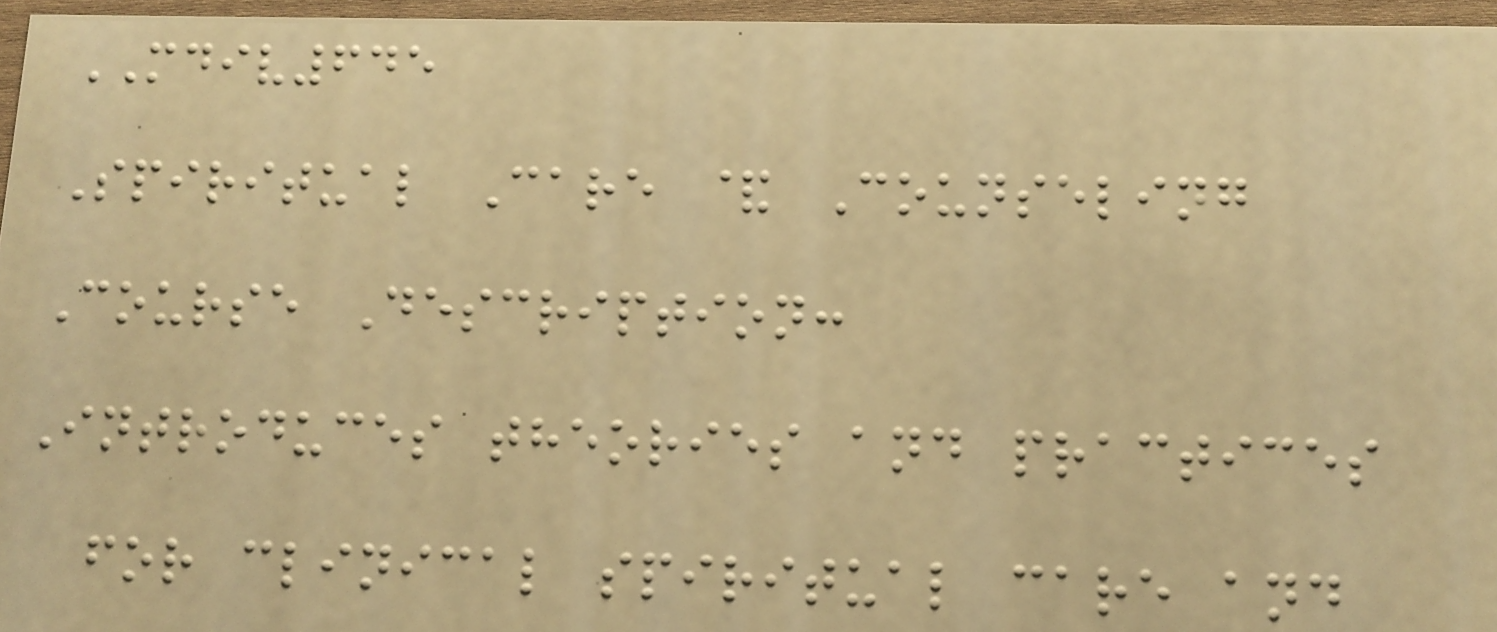MDIV645
Spiritual Care & Counseling
Course Description:
Introduces theories and practices
for clinical spiritual care and
